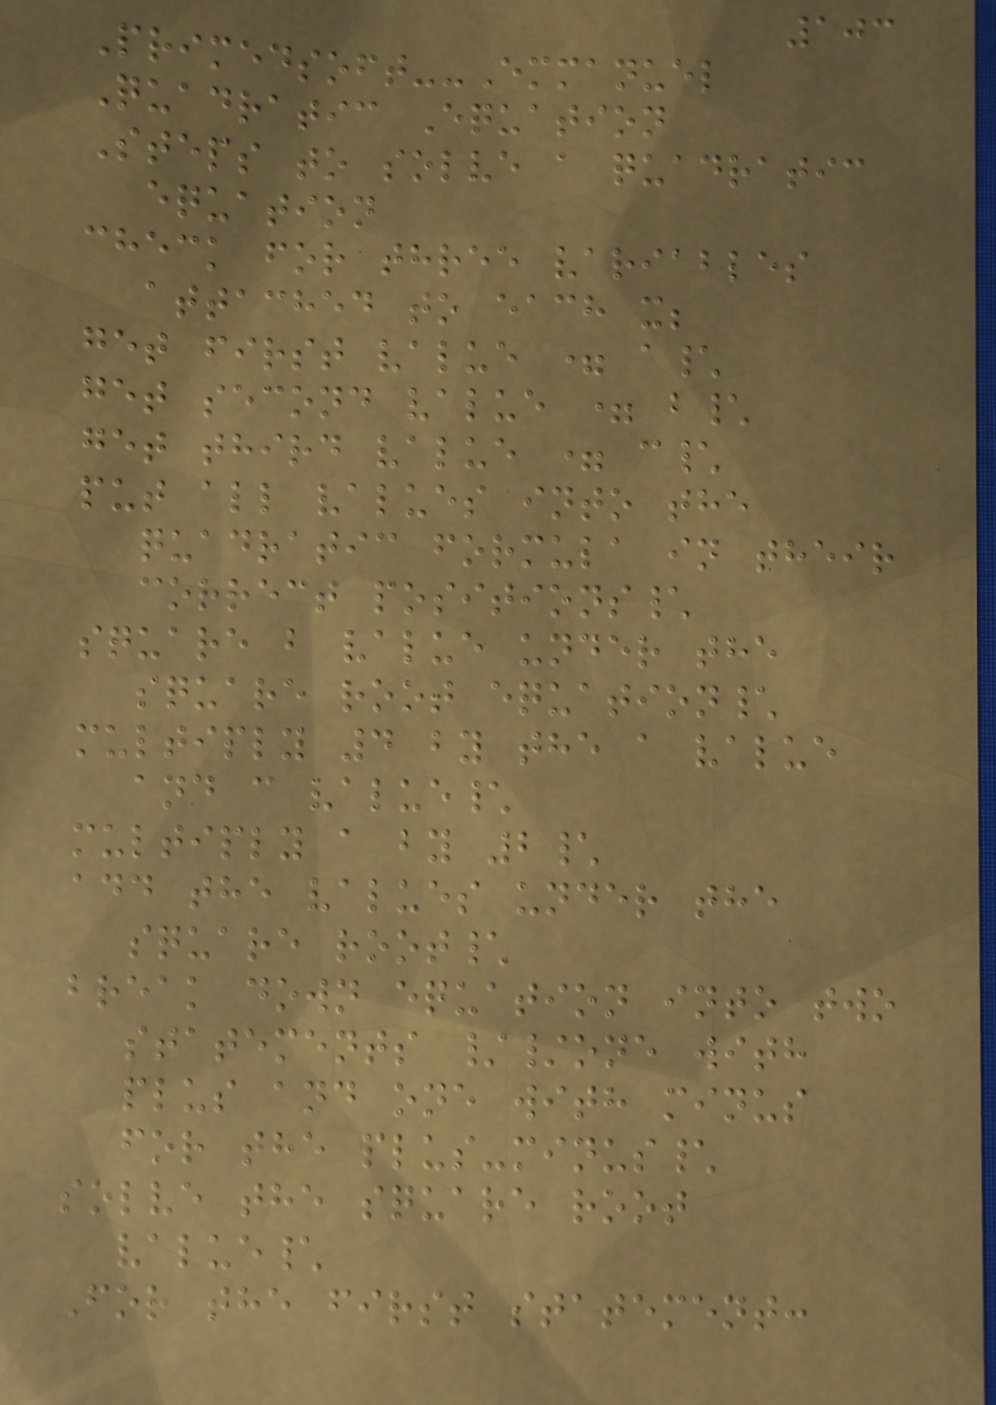103
Primedsoft--Emmanuel
Quadratic Equation
Steps to solve a quadratic
equation
check for three variables
attached to each x;
get first value = a\
get second value = b\
get third value = c\
put all values into the
quadratic formula in their
correct positions\
square b value under the
square root equation\
multiply 4 by the a value
and c value\
multiply a by 2\
add the values under the
square root\
break down equation into two
statements //one with
plus and one with minus
for the plus-minus\
solve the square root
value\
For the first statement:
